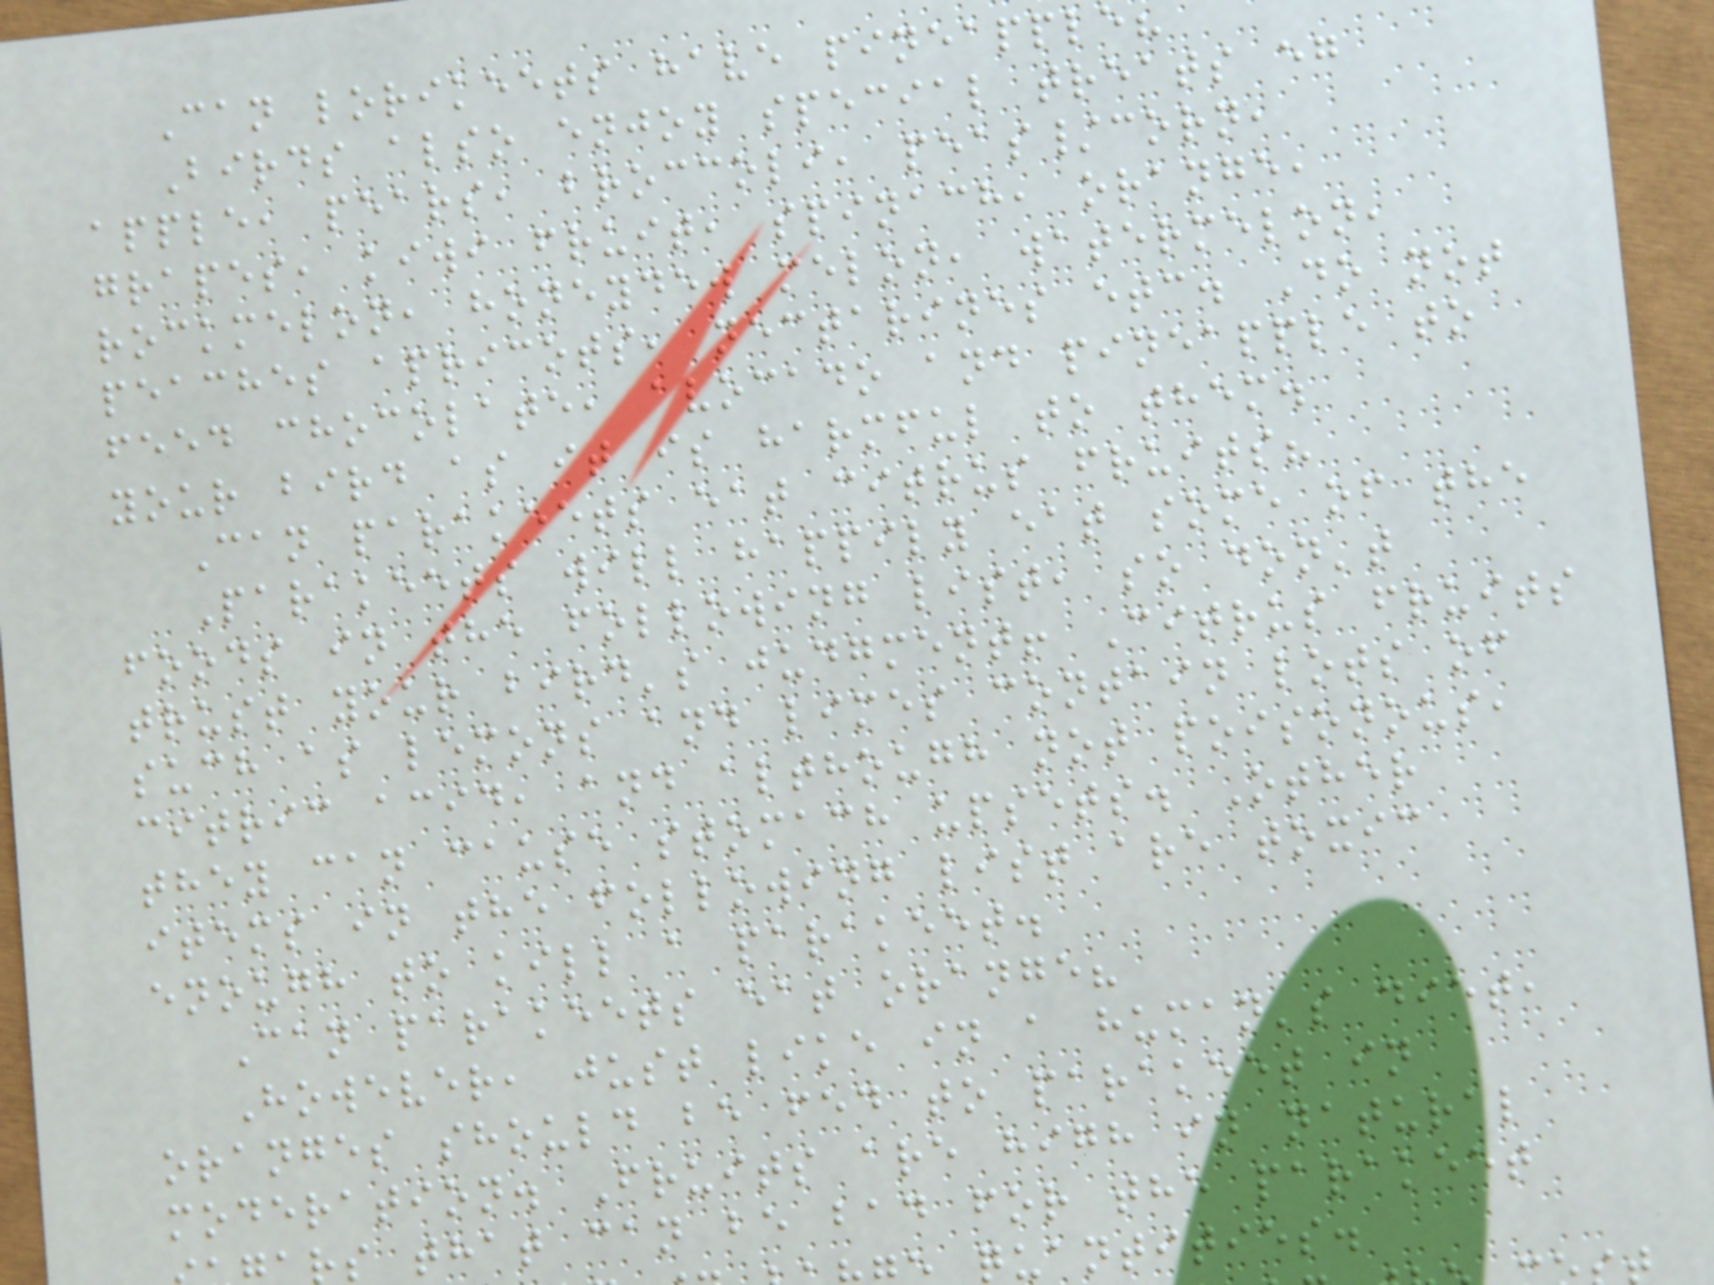Can lorikeets have pineapple
Birds also enjoy special treats eg
apple, pears, broccoli, peas/corn,
grapes, kiwi fruit, spinach, orange,
rockmelon, honeydew melon, watermelon,
peaches apricots, nectarines etc. Do not
feed chocolate, avocado and pineapple to
your bird as it is harmful to them.
Can parakeets eat citrus fruits?
Parakeets will happily eat some of the
foods in the following list, so don't
trust your bird's judgment! Citrus fruits
such as lemons and limes contain lots of
citric acid, and although not poisonous,
they can cause stomach upsets. Other
items in the following list are toxic
enough to kill a parakeet.
Can parakeets eat orange?
However, just like in a human's diet,
oranges should be fed to parakeet in
moderation. Fruits are high in natural
s that can be bad for the parakeet
quantities.
